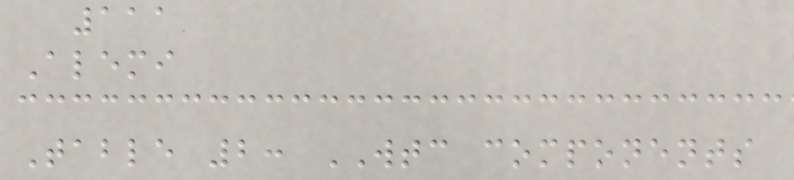111
Alemi
Table 2: WTC components
